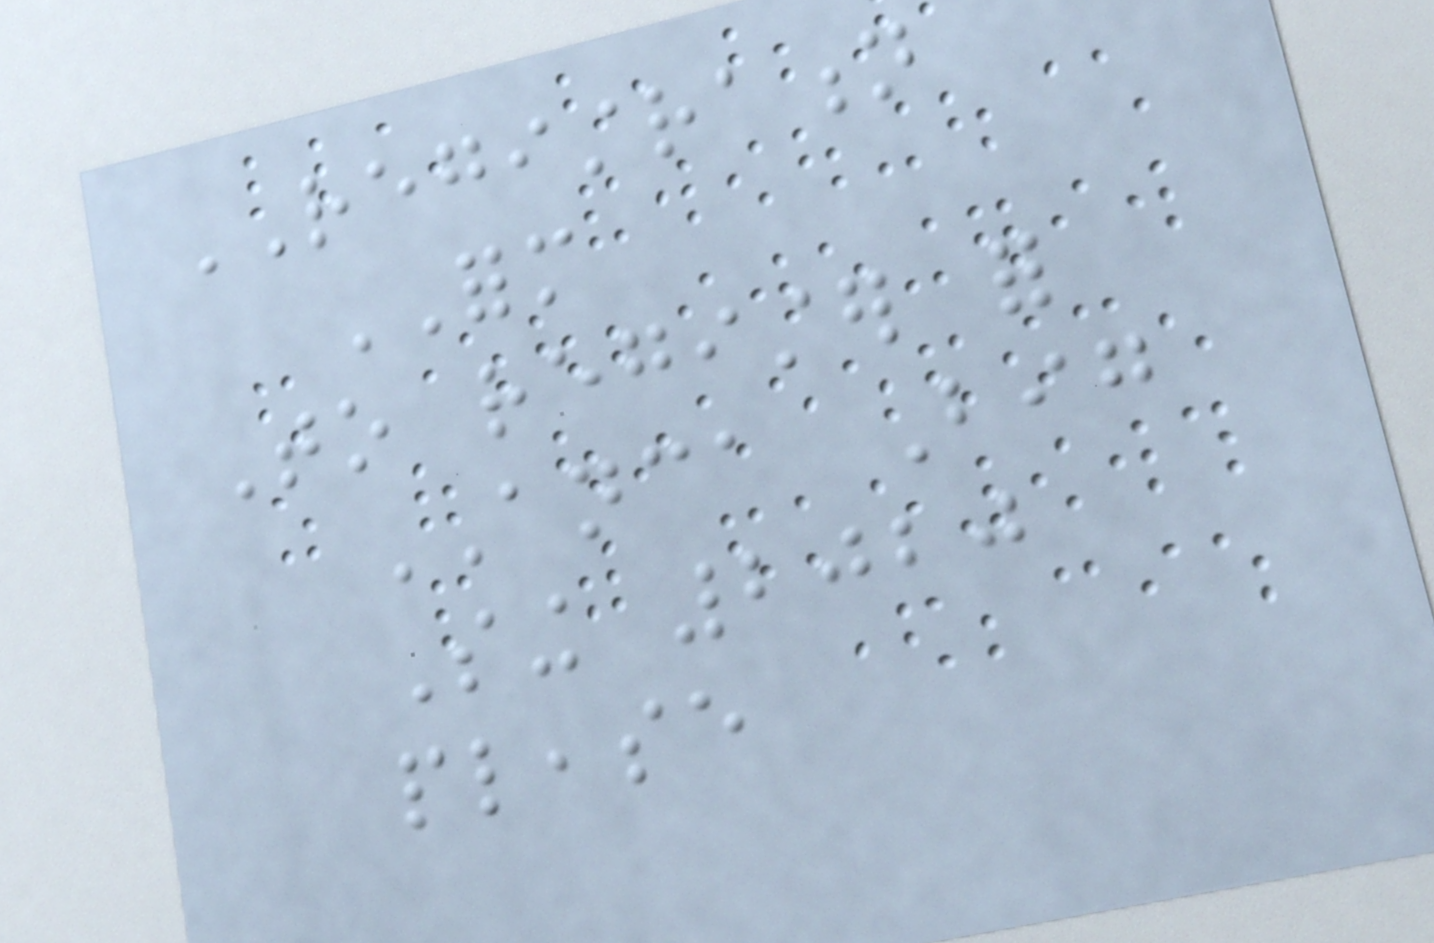REGISTRATION
FORM
To register for
ANCA Big
Sing 2020
please
